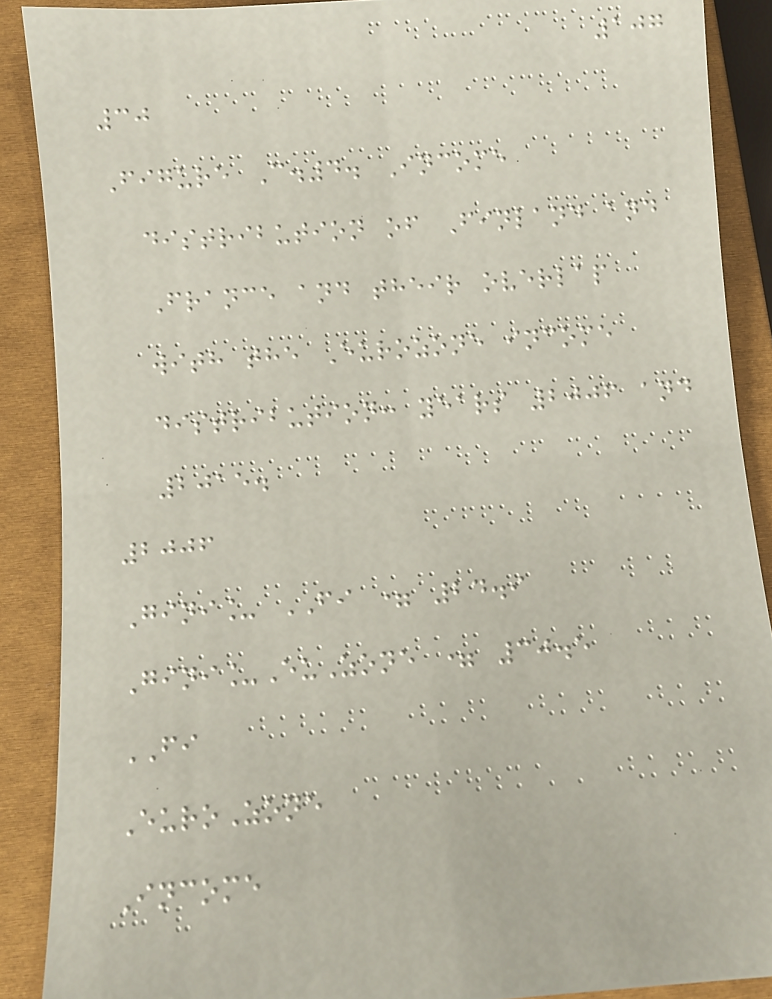107
30
Figure C.4. Income
distribution of Finland and
France and their overlap
with the Eurozone income
distribution: years 2006 and
2015.
2006
Gini_ FI = 24.9
Gini_EuZone = 30.5
FI
EuroZone
Income
